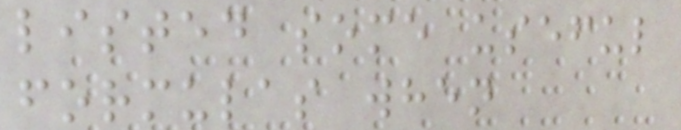listed some useful
formulas when
